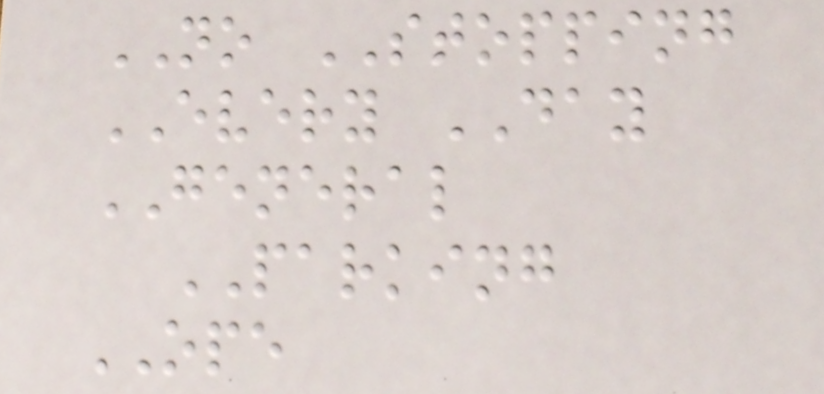NO STOPPING
EVERY DAY
GENERAL
PARKING
OPE
